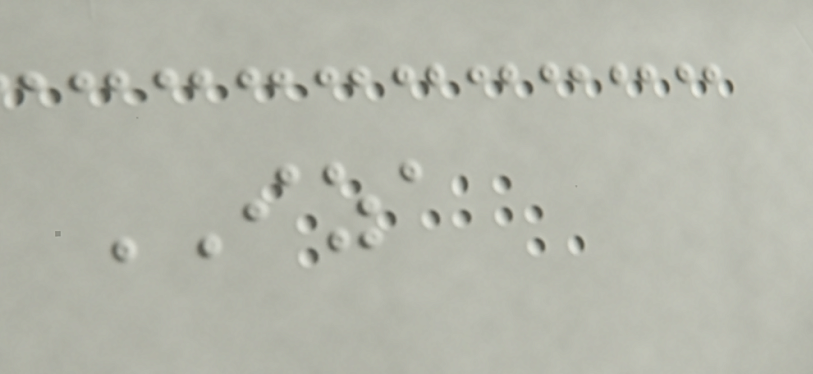IZA
